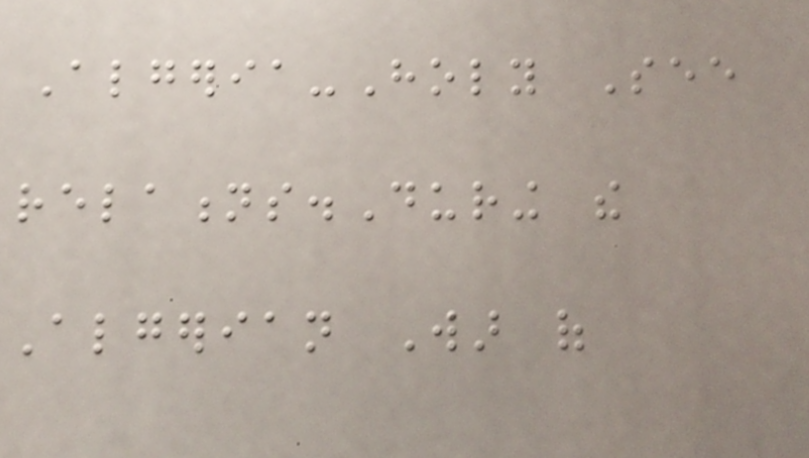Algeria-Holy See
relations.During the
Algerian War of
